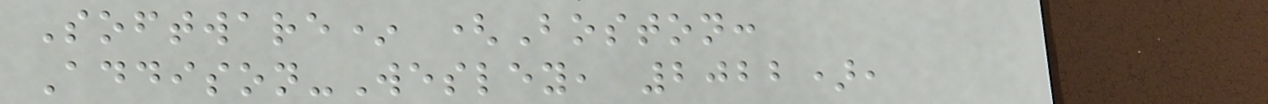Software* (Boston:
Addison-Wesley, 2022),
